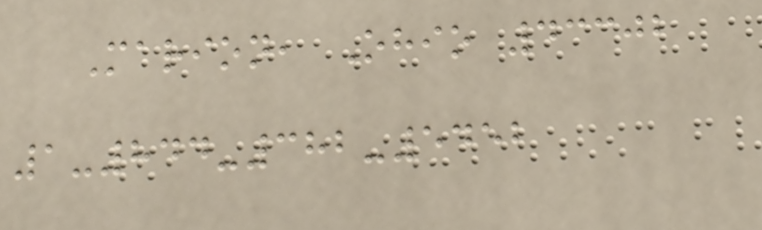Marion, Ohio 43302
1-844-382-5452
